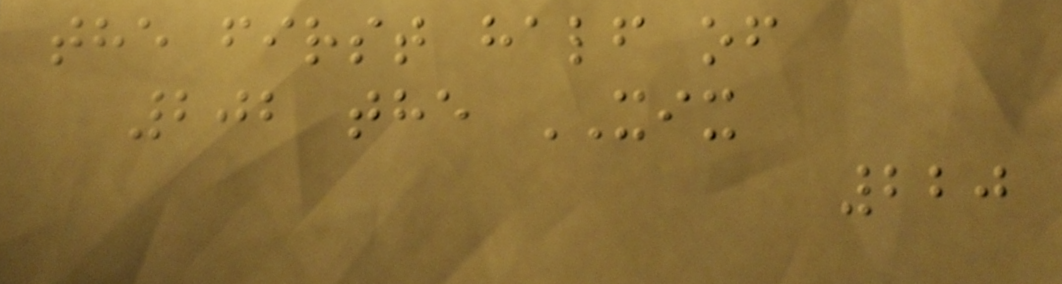the first half of
202 the XIX
220
